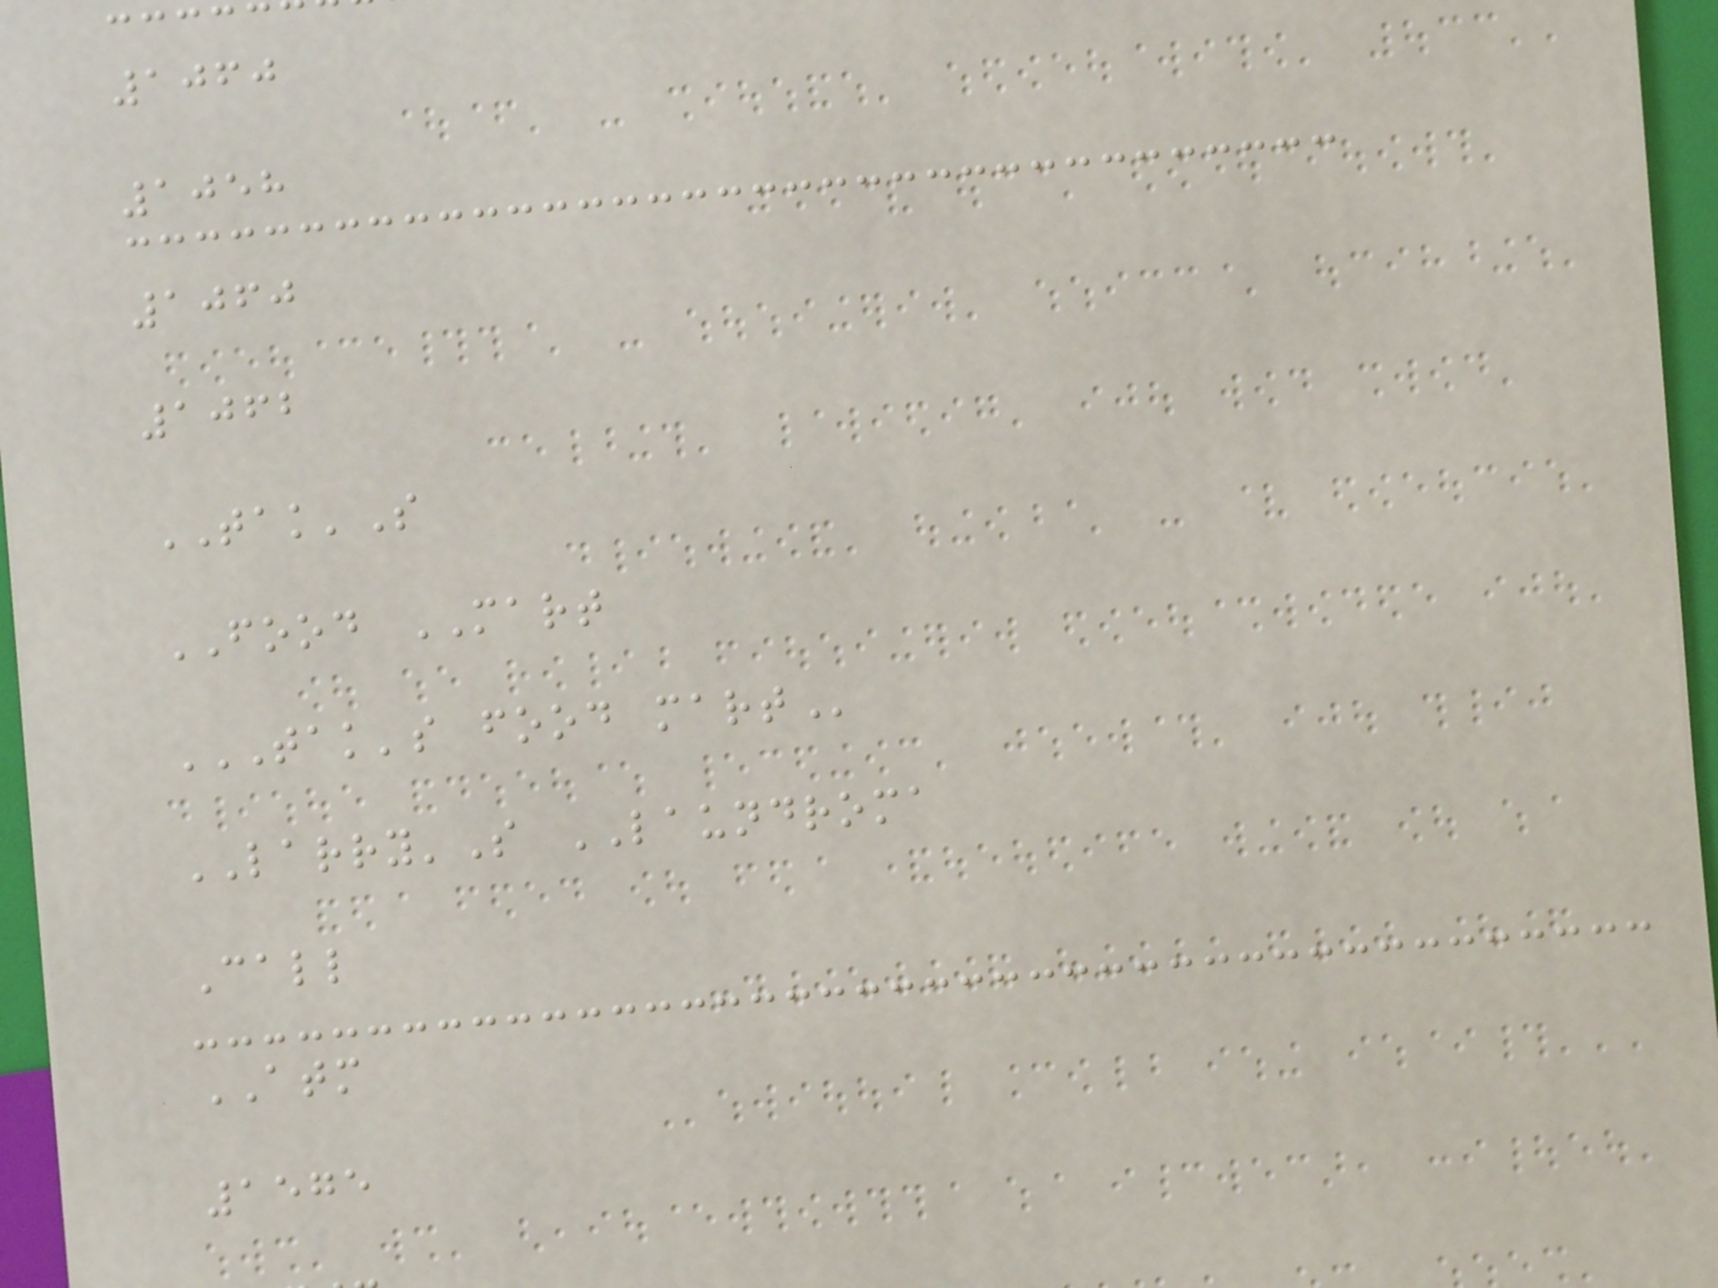1060
1058
1060
1062
TAK'S
FOOD MART
TAK'S FOOD MART
LARRY'S LAUNDROMA
Call
ATM
1575
